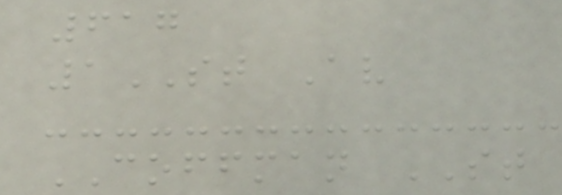617
1ST Av
COFFMAN ST
